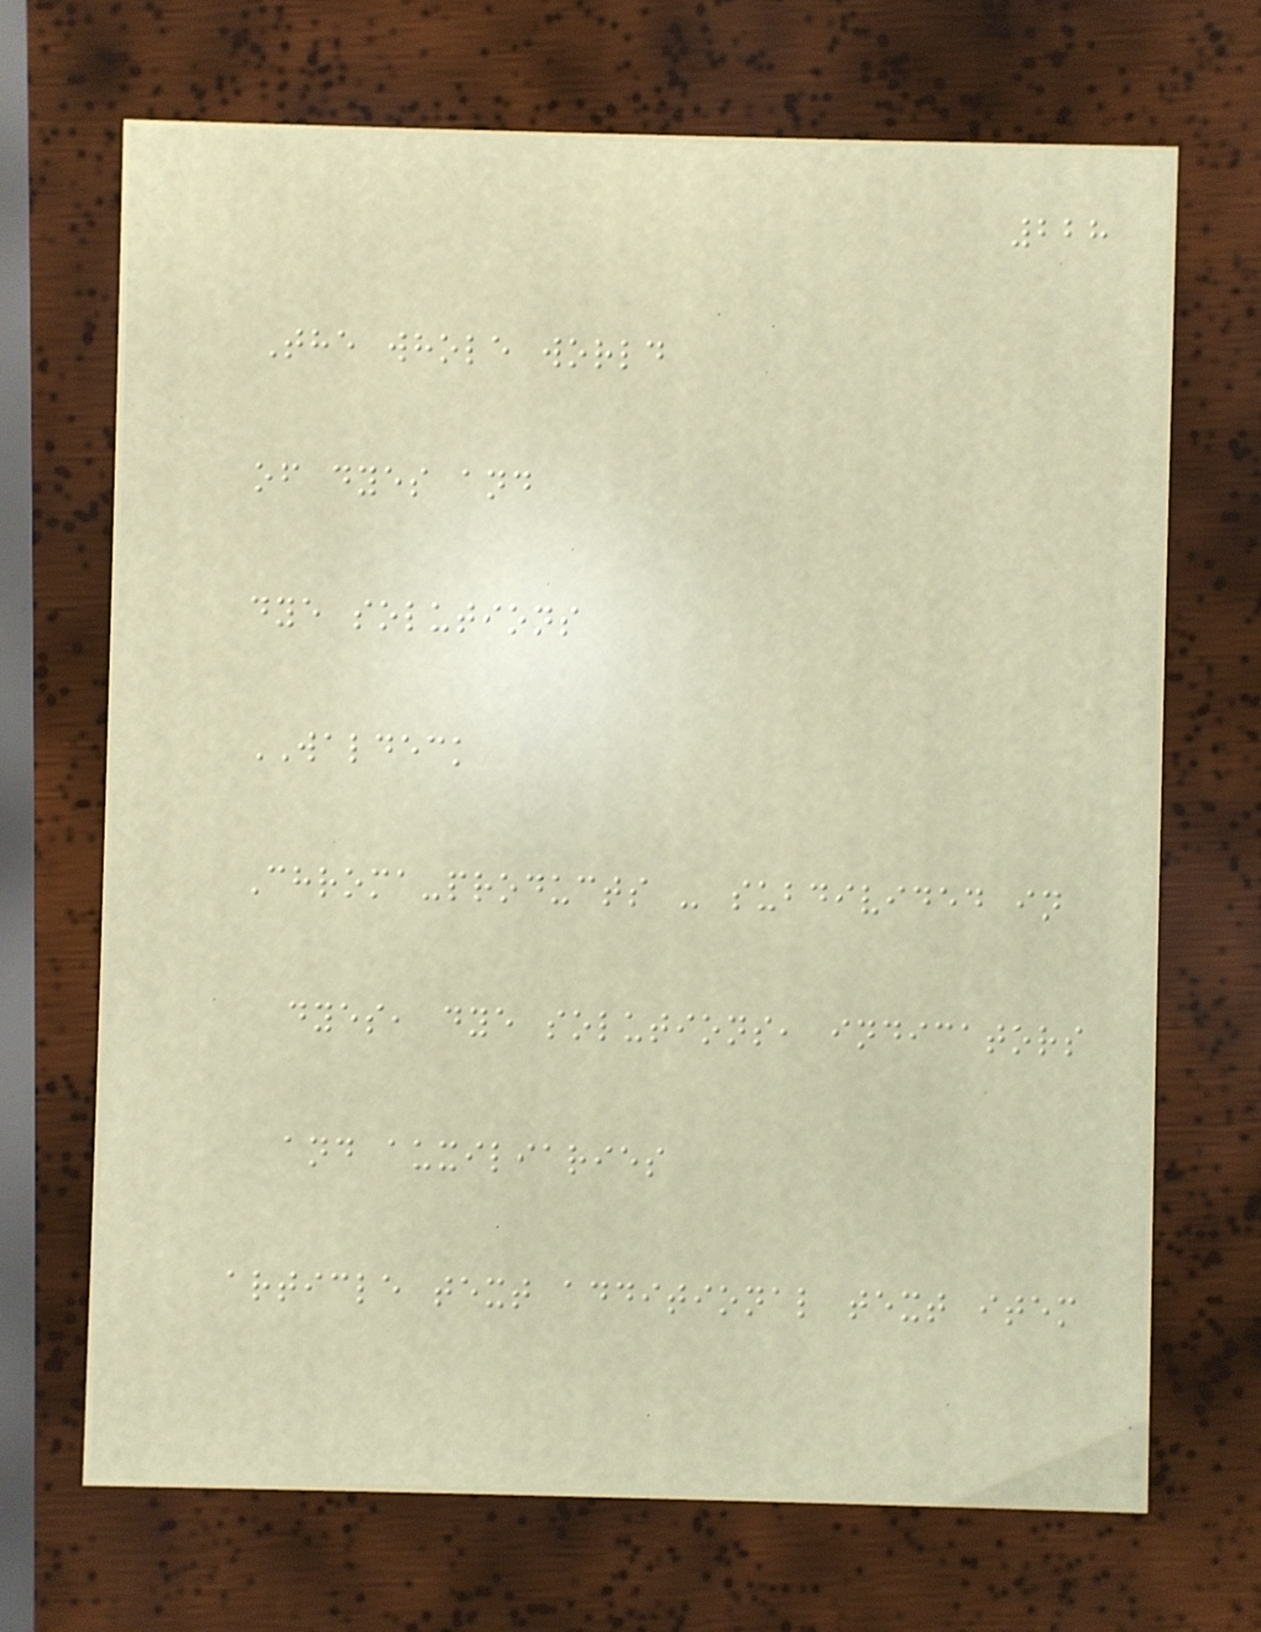228
The whole world
of dyes and
dye solutions
WALDECK
Chroma-products - subdivided in
dyes, dye solutions, indicators
and auxiliaries
article text additional text item
